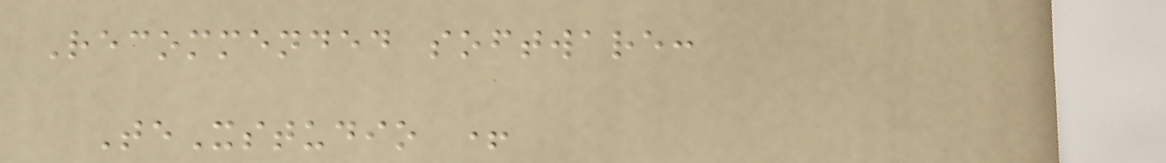Recommended software:
TeXstudio +
